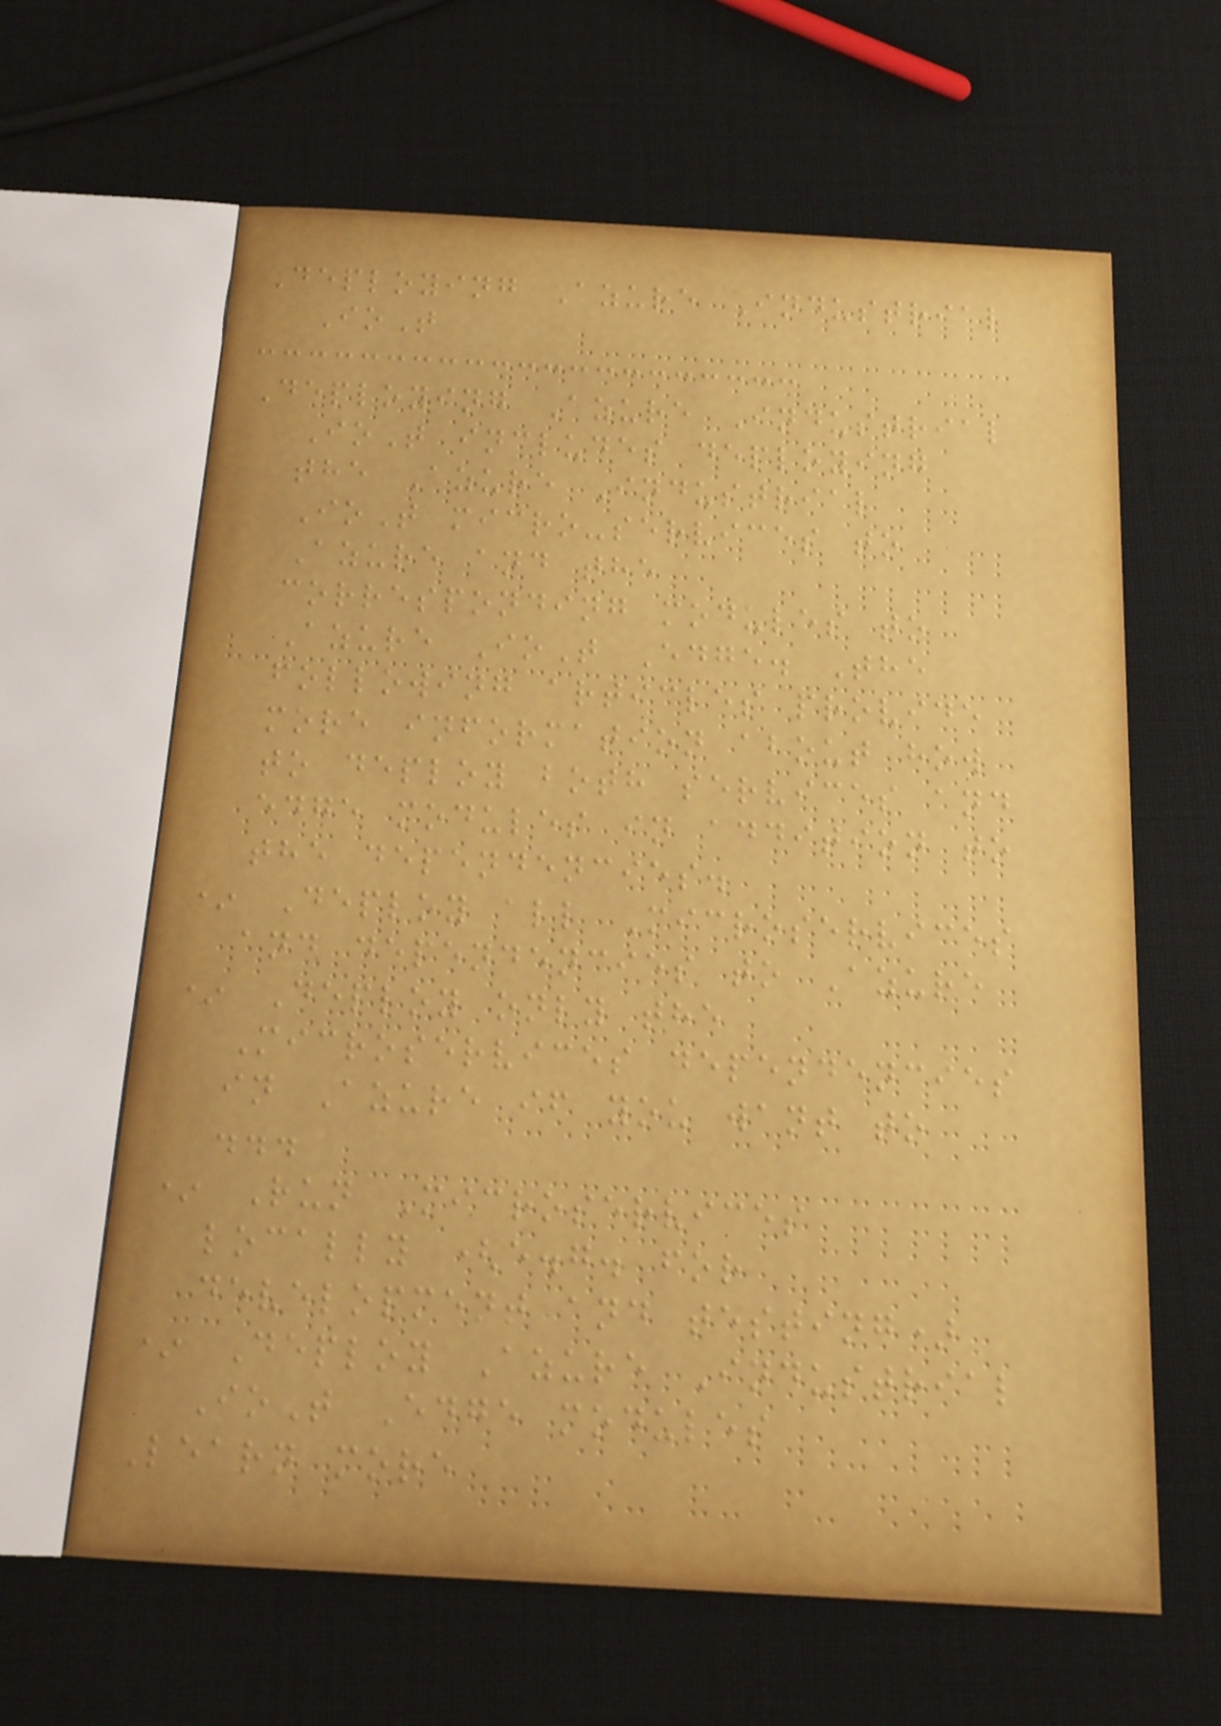Deploying Azure Industrial
IoT
Deploying Azure Industrial
IoT includes deploying
the Azure Industrial
IoT micro-services to
Azure and the
corresponding modules to
Azure IoT Edge. The
following articles provide
more information about how
to deploy both services and
edge modules in addition to
the dependencies.
* Deploy all Microservices
and dependencies to Azure
* Deploy only the
Microservices dependencies
in Azure if you want to
...
* Run Microservices
locally (e.g. for
development and testing)
* Deploy Azure Industrial
IoT Edge modules
Learn more
